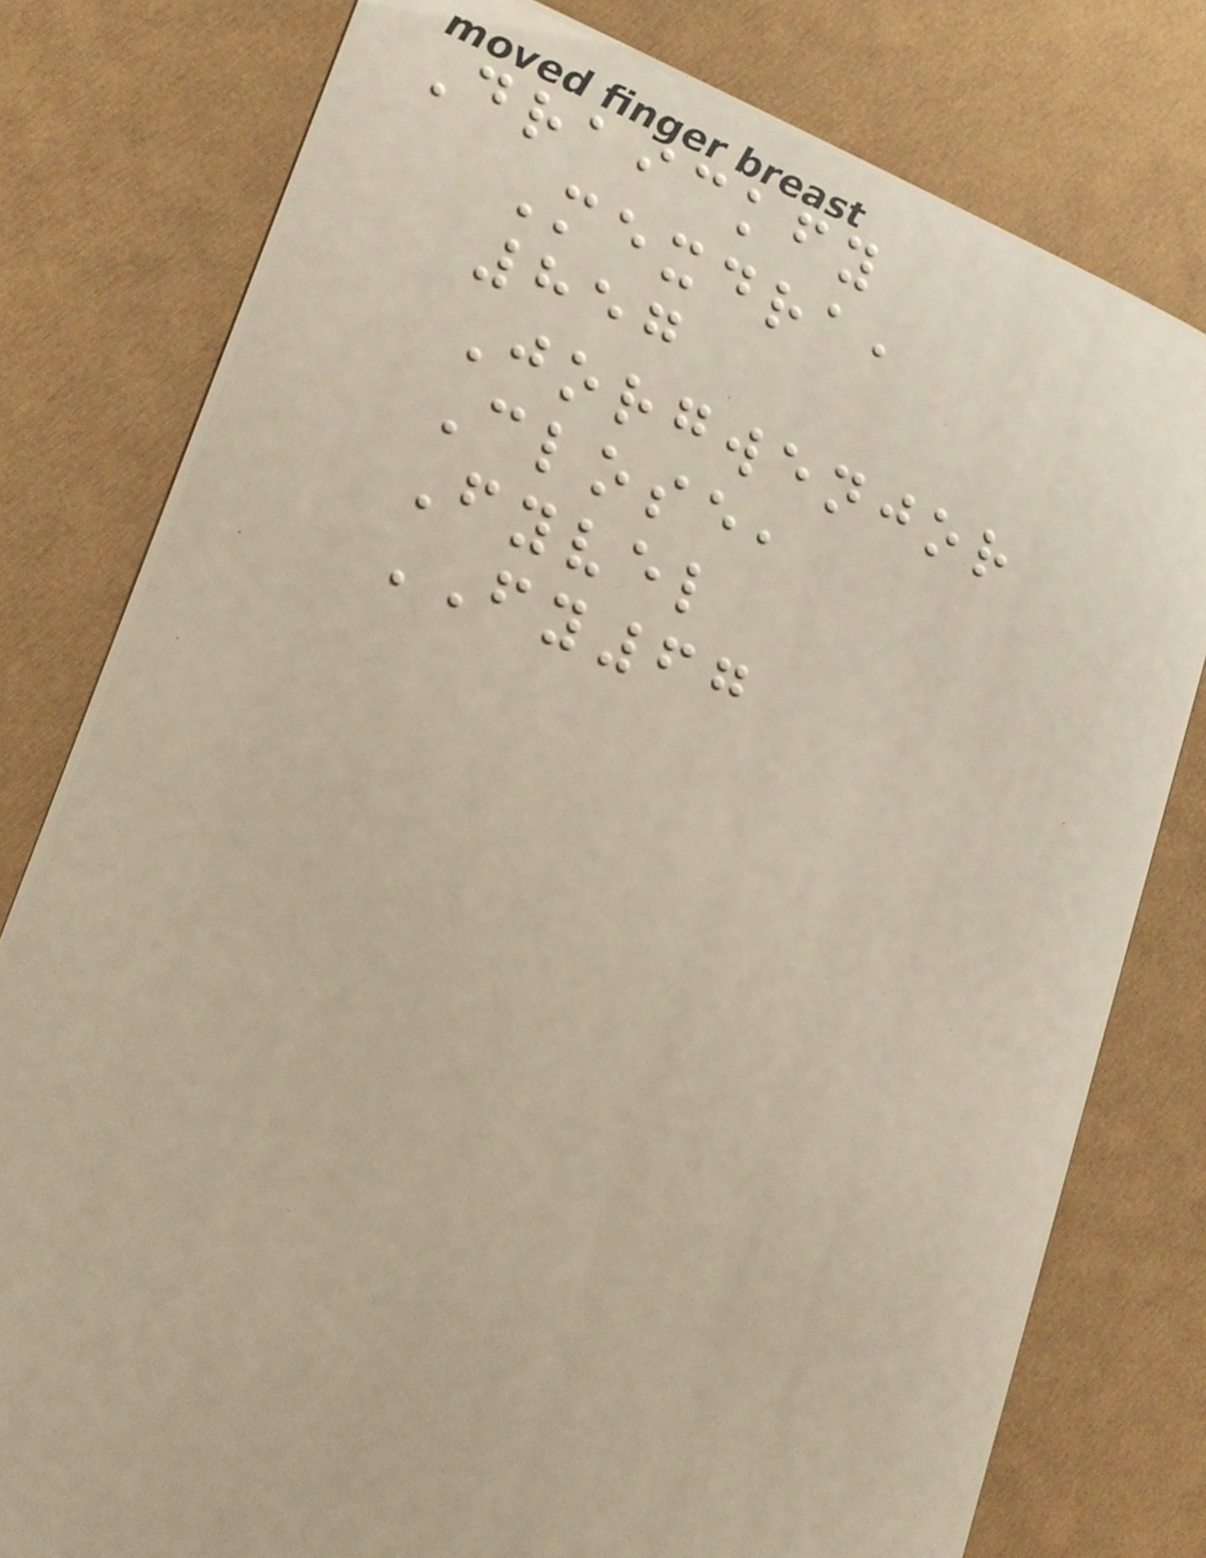Draickfy
Mexdra,
857
Jorgwenjor
Close,
Fyvel
FY67
